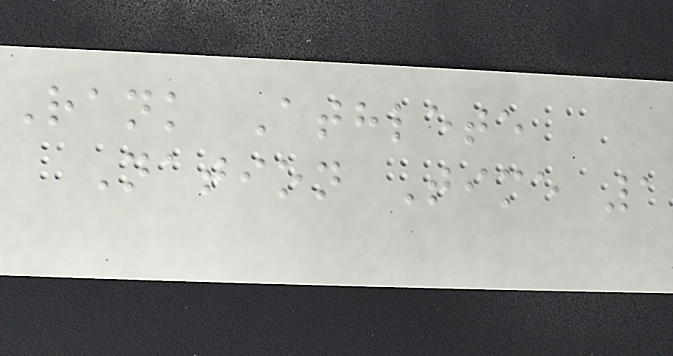Rank Athlete
Nation Time 1
